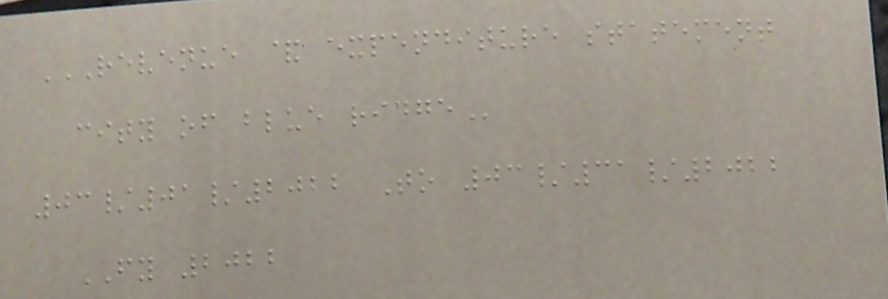REVENUE & EXPENDITURE STATEMENT
CITY OF BLUE RIDGE
03/01/2022 To 03/31/2022
FY 2022
